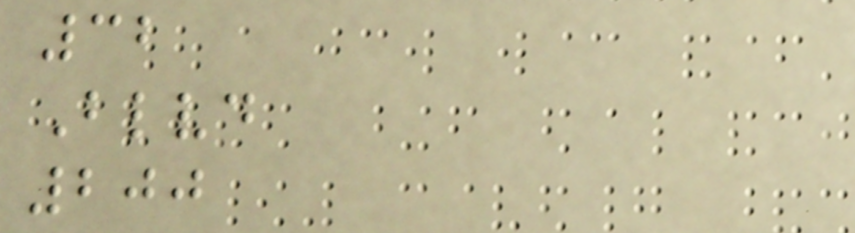32
Blvd
200
